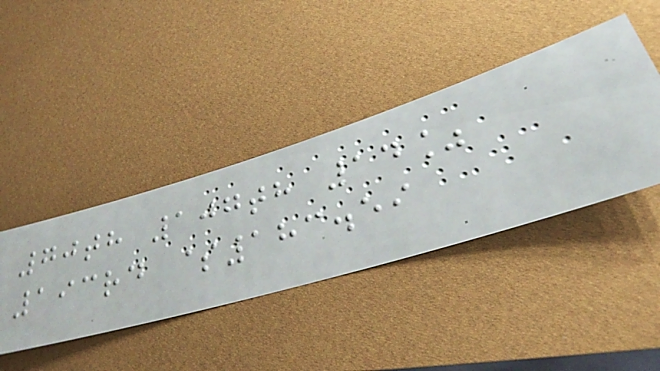70th 107th 14%
193rd $183.59
